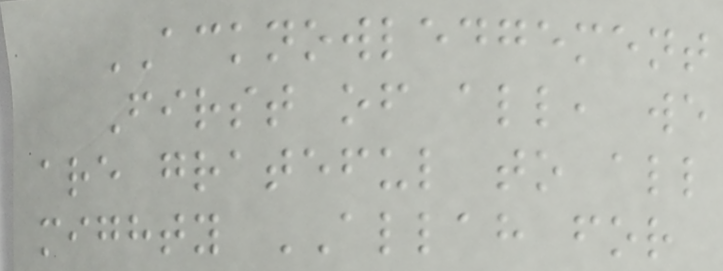ACKNOWLEDGEMENT
First of all, we
are grateful to all
mighty ALLAH for
